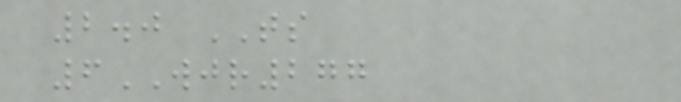2.0 TS
6WJR277
